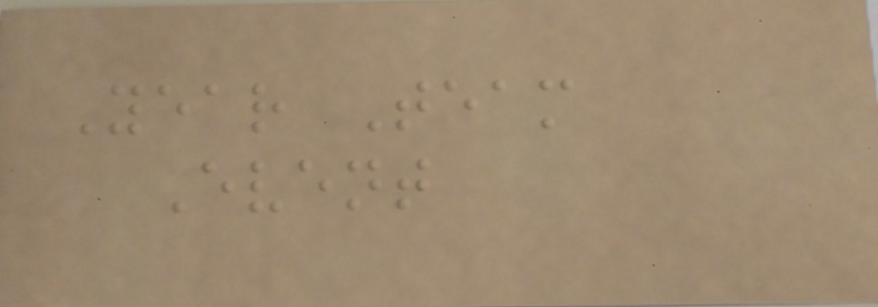Year Team
Event
